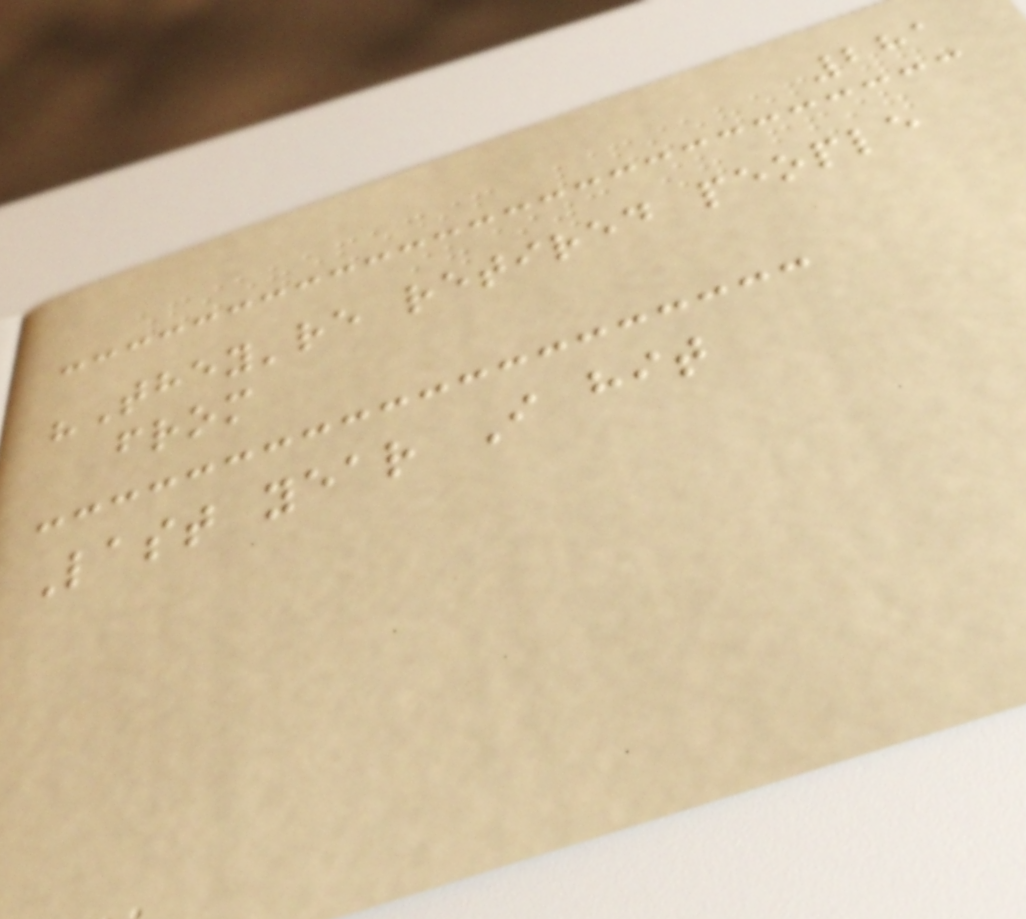281
"They're retired people
from
Last year I hit
